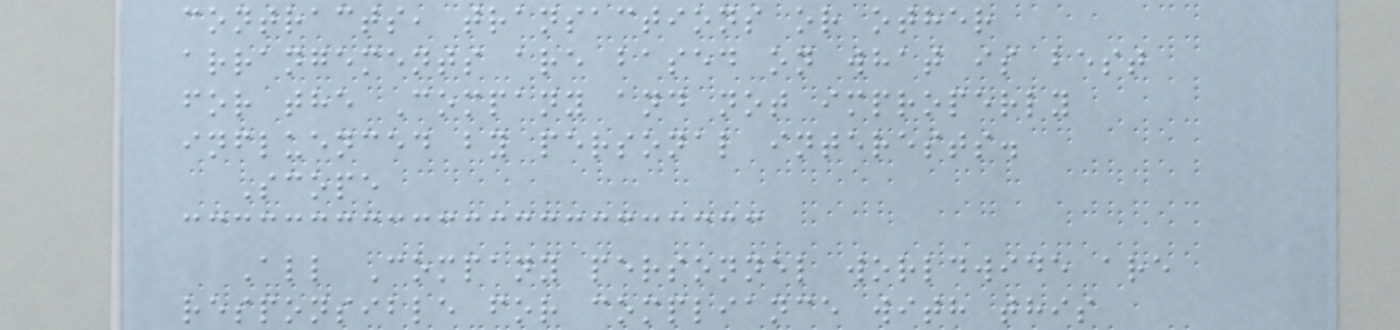contracts, transactions or other
arrangements are based on what is best
for the Company and not improperly
influenced by personal interests.
Scope
All Company personnel worldwide are
responsible for compliance with this
